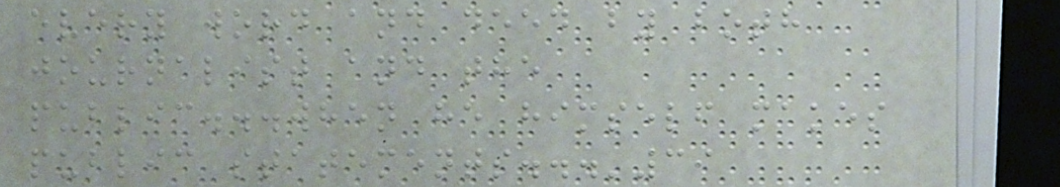every word and deed by both
journalist and the
public...when he himself makes
public statements...'39
